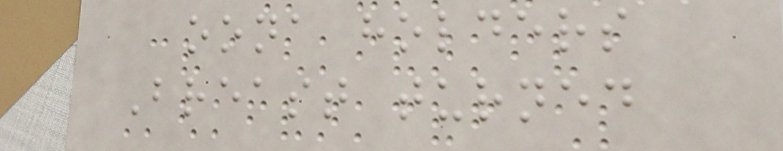oona holders
Breast turned
